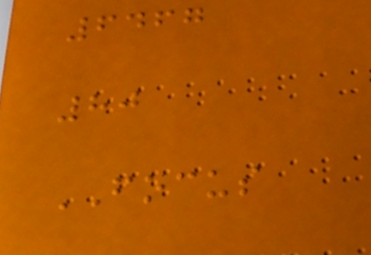6467
80
FOCUS
